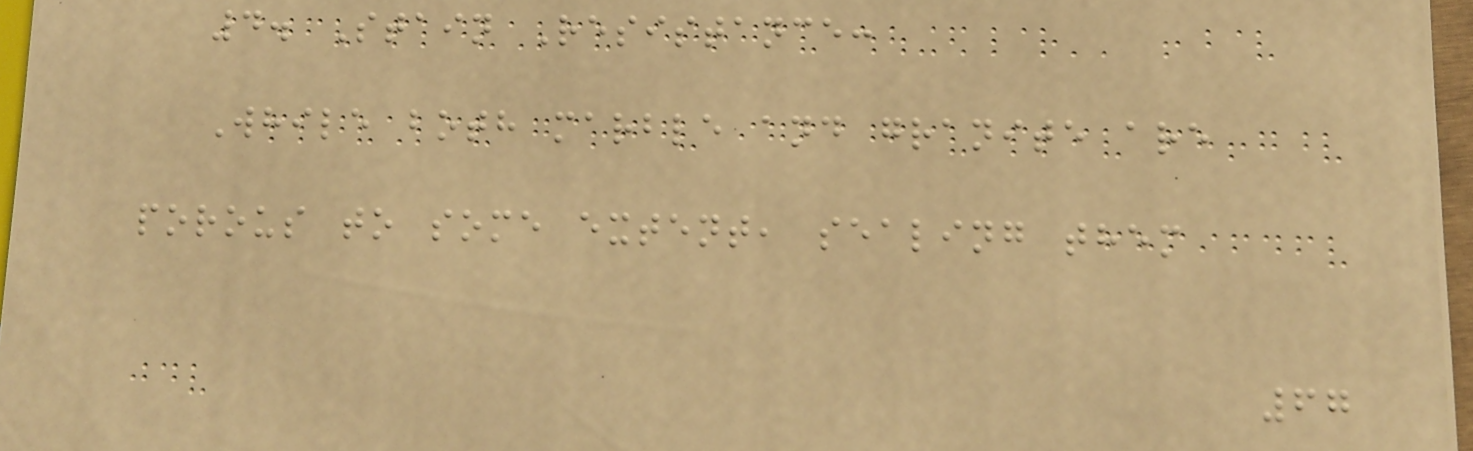4. Stain Resistance:
While both marble and granite are
porous to some extent, sealing them
67
